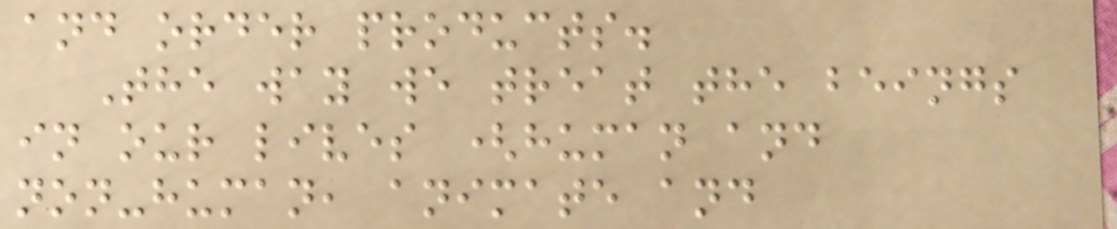and order products.
The way we treat the beings
in our lives (human and
non-human, animate and
